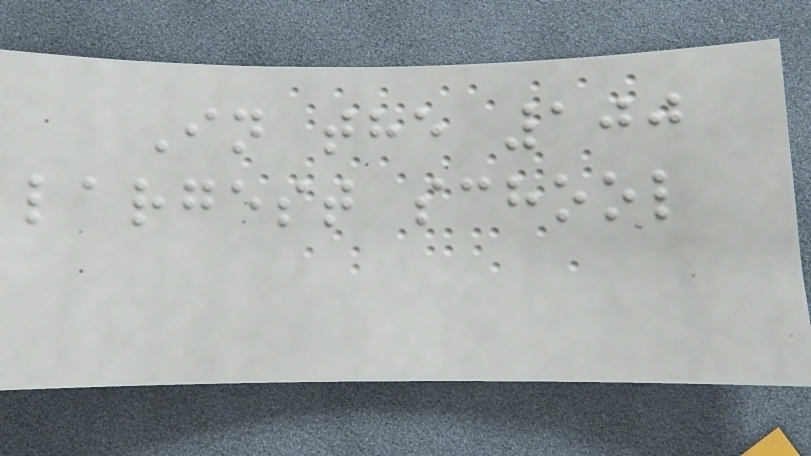In the 100
largest school
